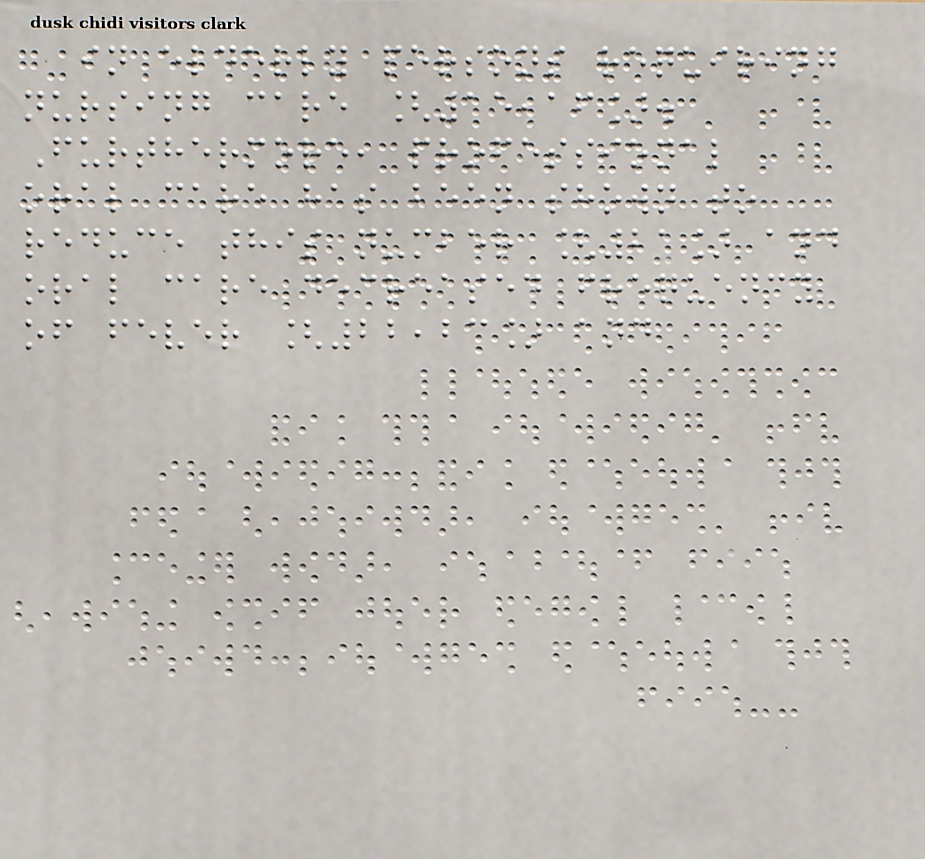in elderly persons requiring
nursing care [15,16].
Furthermore, professional
oral care has been shown to
reduce this number [21] and
oral care decreased frequency
of fever [22,23] and
